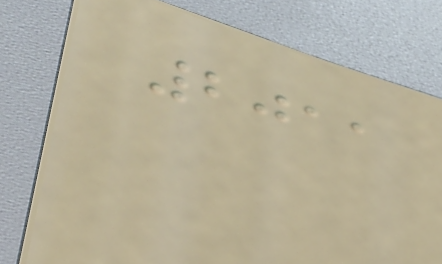2011
